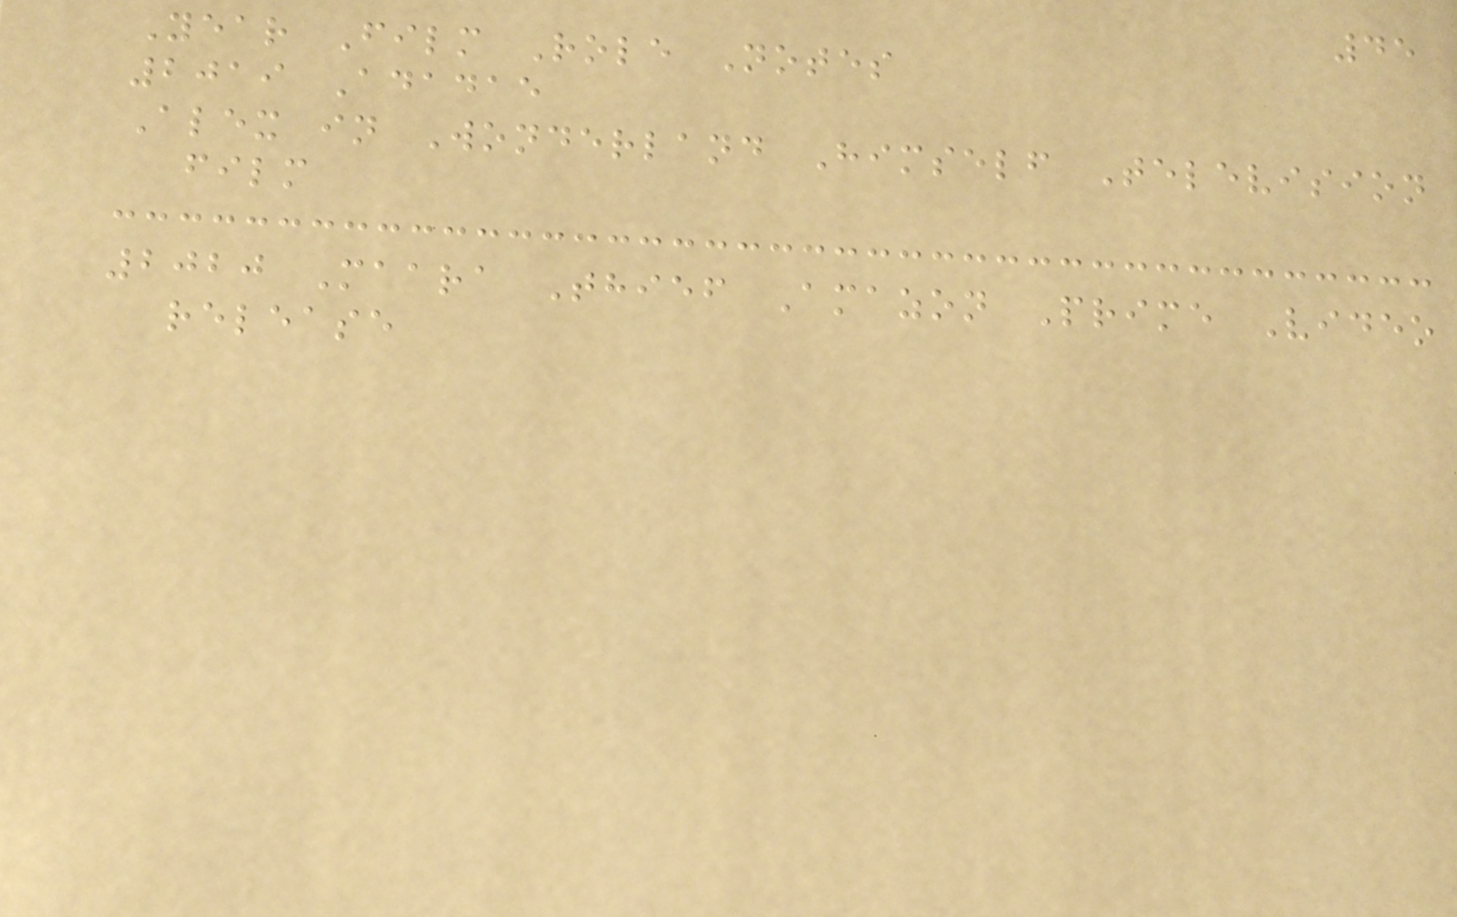45
Year Film Role Notes
2019 Adadae
Alex in Wonderland Himself Television
film
2020 Maara Thief Amazon Prime Video
release
